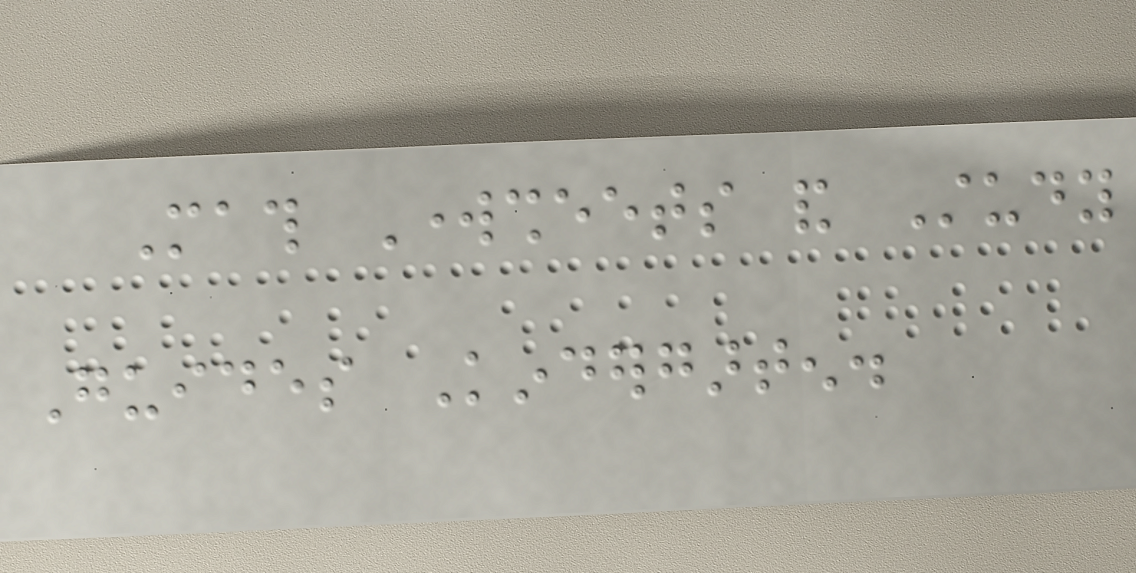Math Worksheets and Study
Guides Kindergarten.
